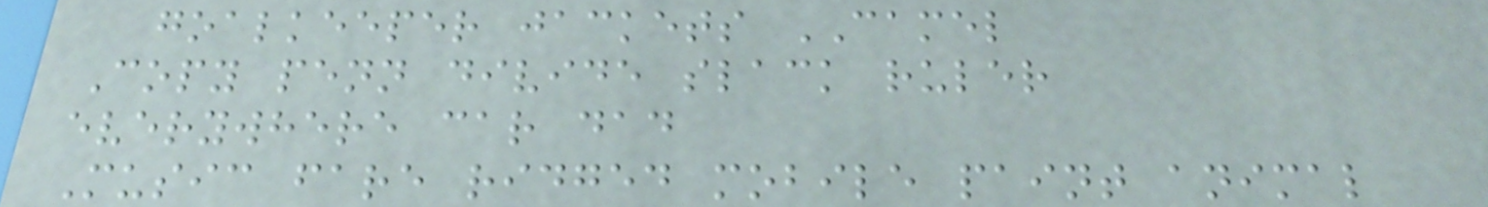goalkeeper jackets CAMEL
Copy penn divide slack ruler
everywhere car dad
Music fare ridged mobile paint animal
